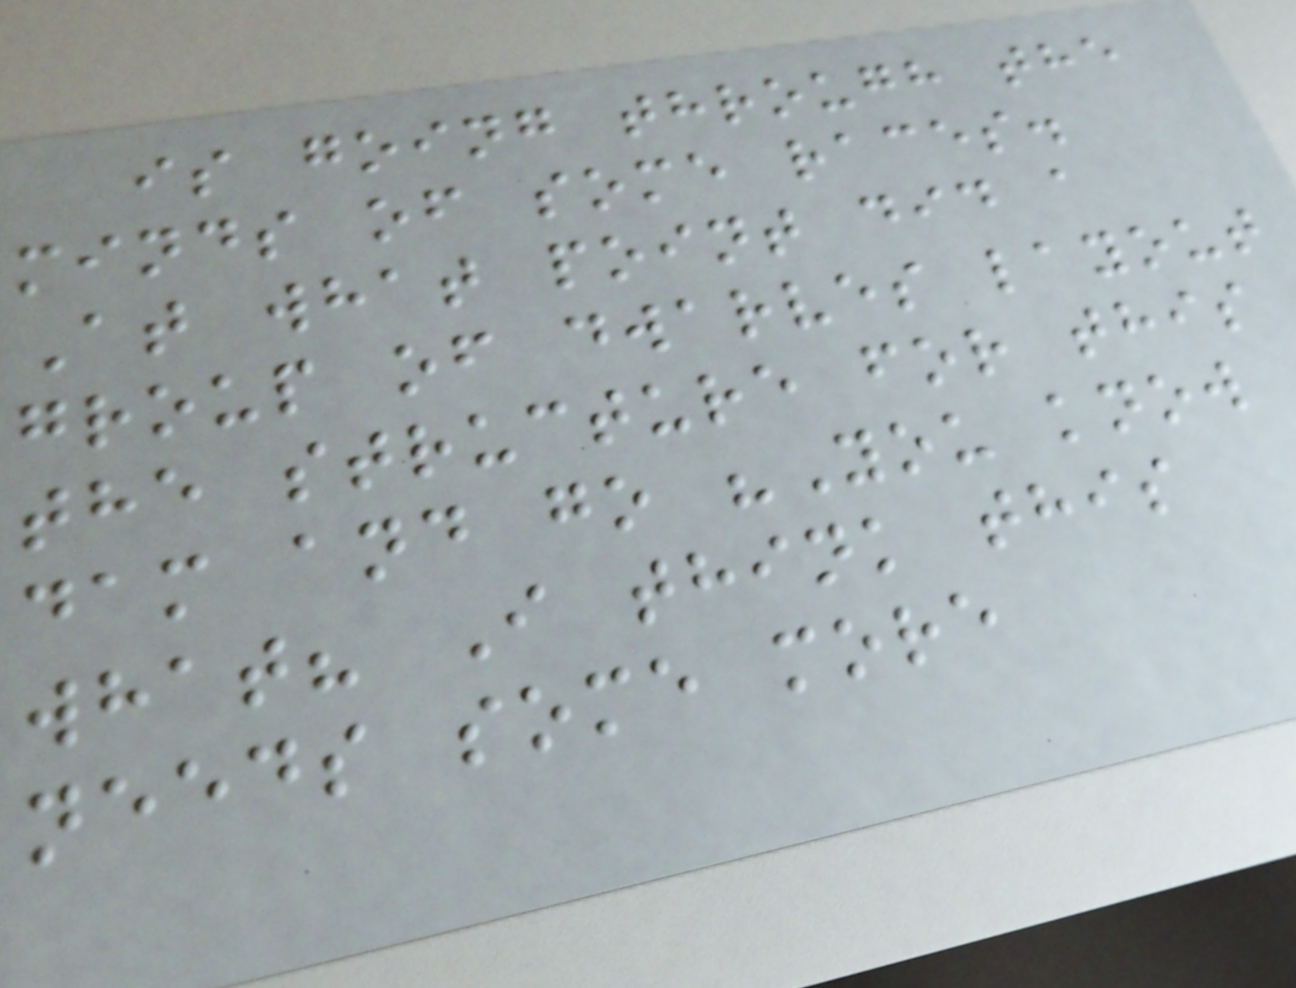is going through the
minds of some races.
At what point did a
group of dwarves layout
the structure for this
dam and go "You know
what? I think this
needs some more
